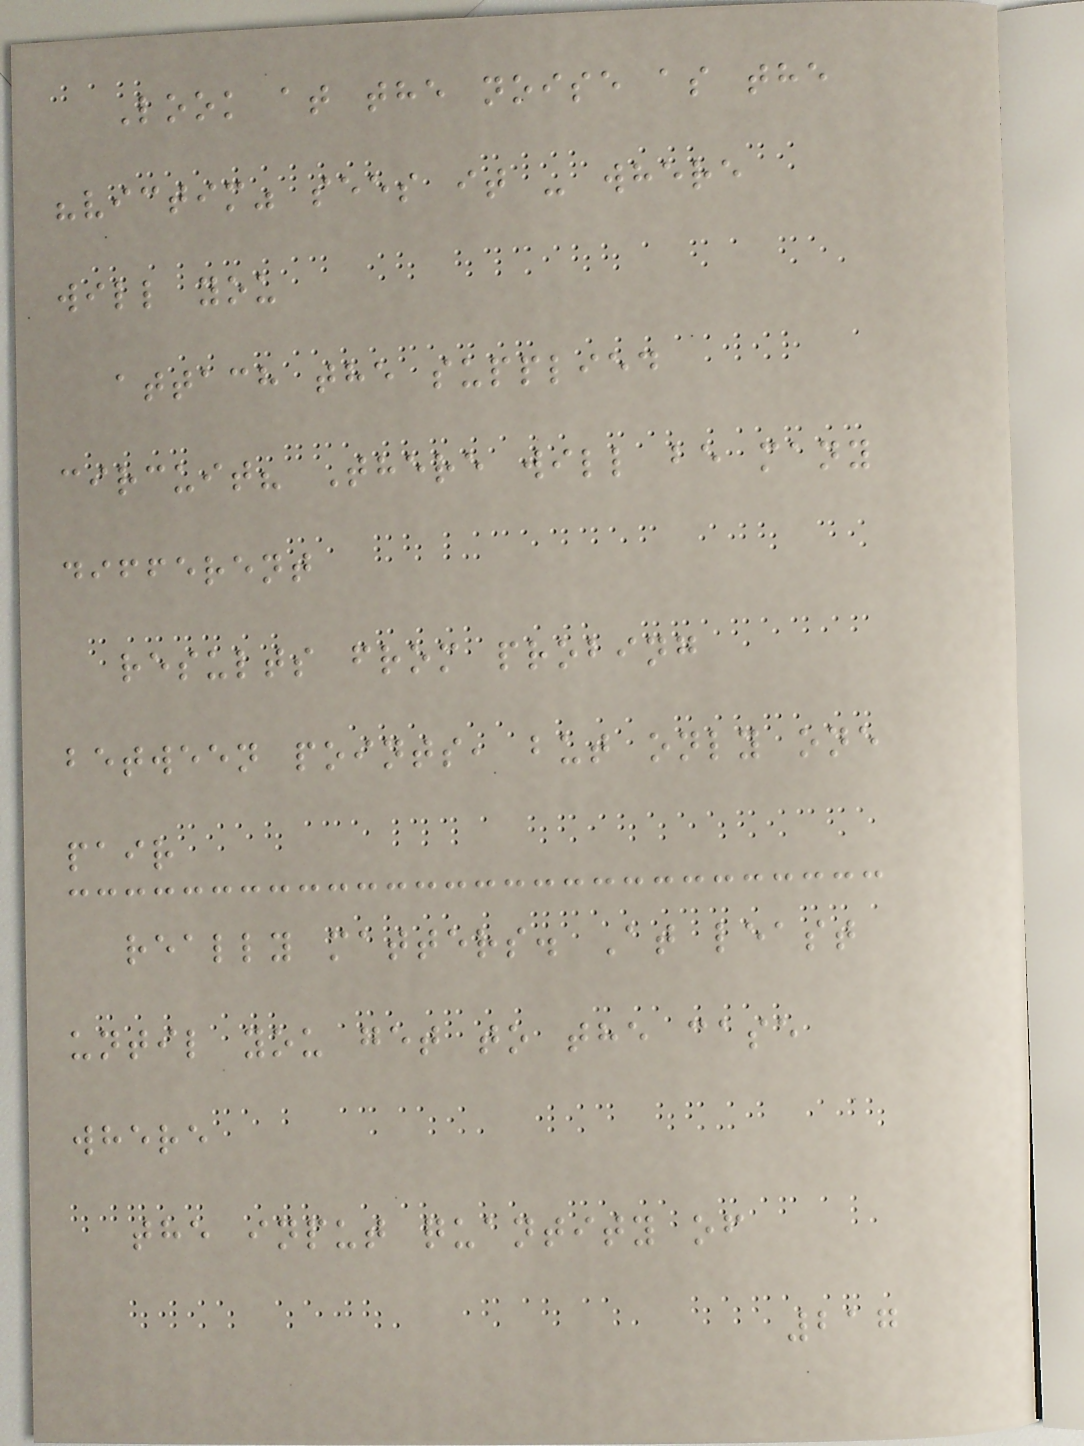Look at the noise as the
"victim" sees it - where
will you
attach the supplied
circuit? There will be many
different
results from probing
between points, but only one
pair
really matters. At least
until you get to the case
where
the input quantity of
217
